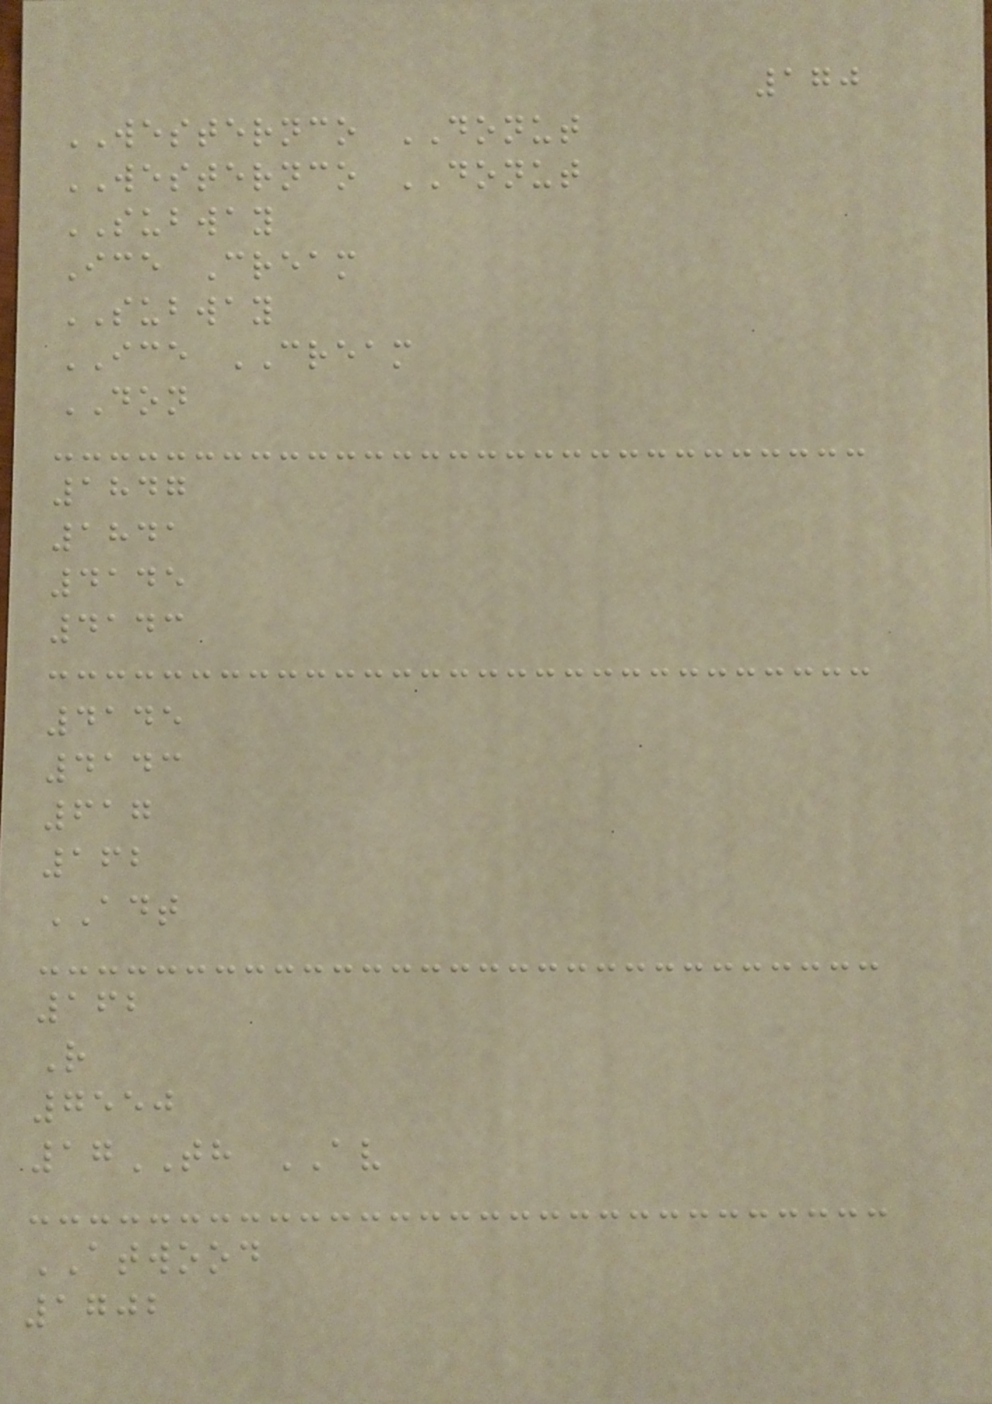170
WESTERNCO DONUT
WESTERNCO DONUT
SUBWAY
Ice Cream
SUBWAY
ICE CREAM
DON
1847
1841
4145
4143
4145
4143
617
162
ADT
162
R
7550
17TH AV
ATWOOD
1702
